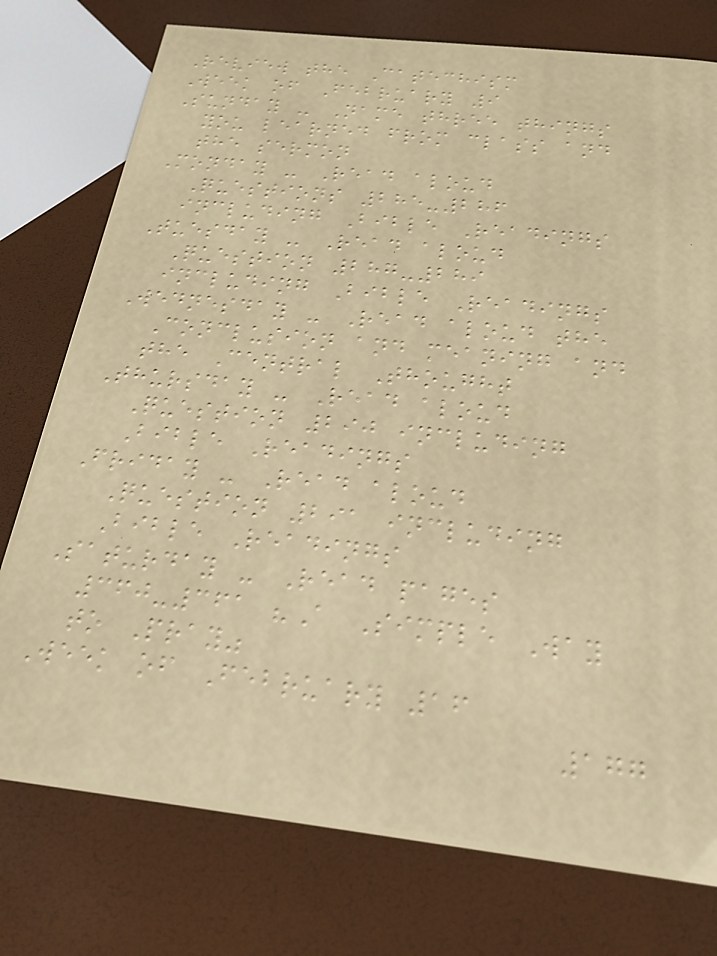Review the Catechism
Week of February 9
Sunday - Name three things
you learned from class and
the sermon
Monday - Read aloud
Questions 285-286
including Bible Readings
Tuesday - Read aloud
Question 287-289
including Bible Readings
Wednesday - Read aloud the
Conclusion and meaning and
the Central Thought
Thursday - Read aloud
Question 290 including
Bible Readings
Friday - Read aloud
Question 291 including
Bible Readings
Saturday - Read pages
360-361 "A Simple Way
to Pray"
Week of February 16
177
